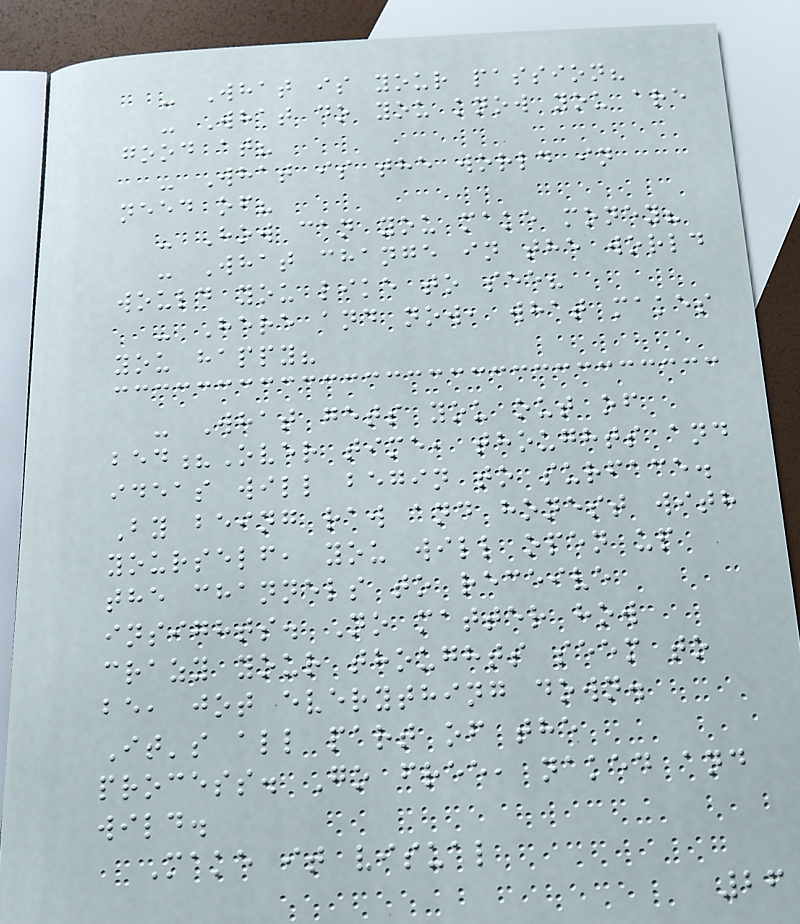- What is your passion?
- What do you know you are
good at?
- What is the world in
need of?
- How can you make money?
- What change in the world
would you like to see?
- Here and now, what makes
you happy?
- What gets you out of
bed?Over time, thoughts and
ideas will begin to surface.
By being raw and honest with
yourself, you will open up
the channels to receive
insights. No matter how
crazy your thoughts seem to
be, jot everything down.
It's all part of the
process. Go free, naked and
wild.
Make it visual
26
